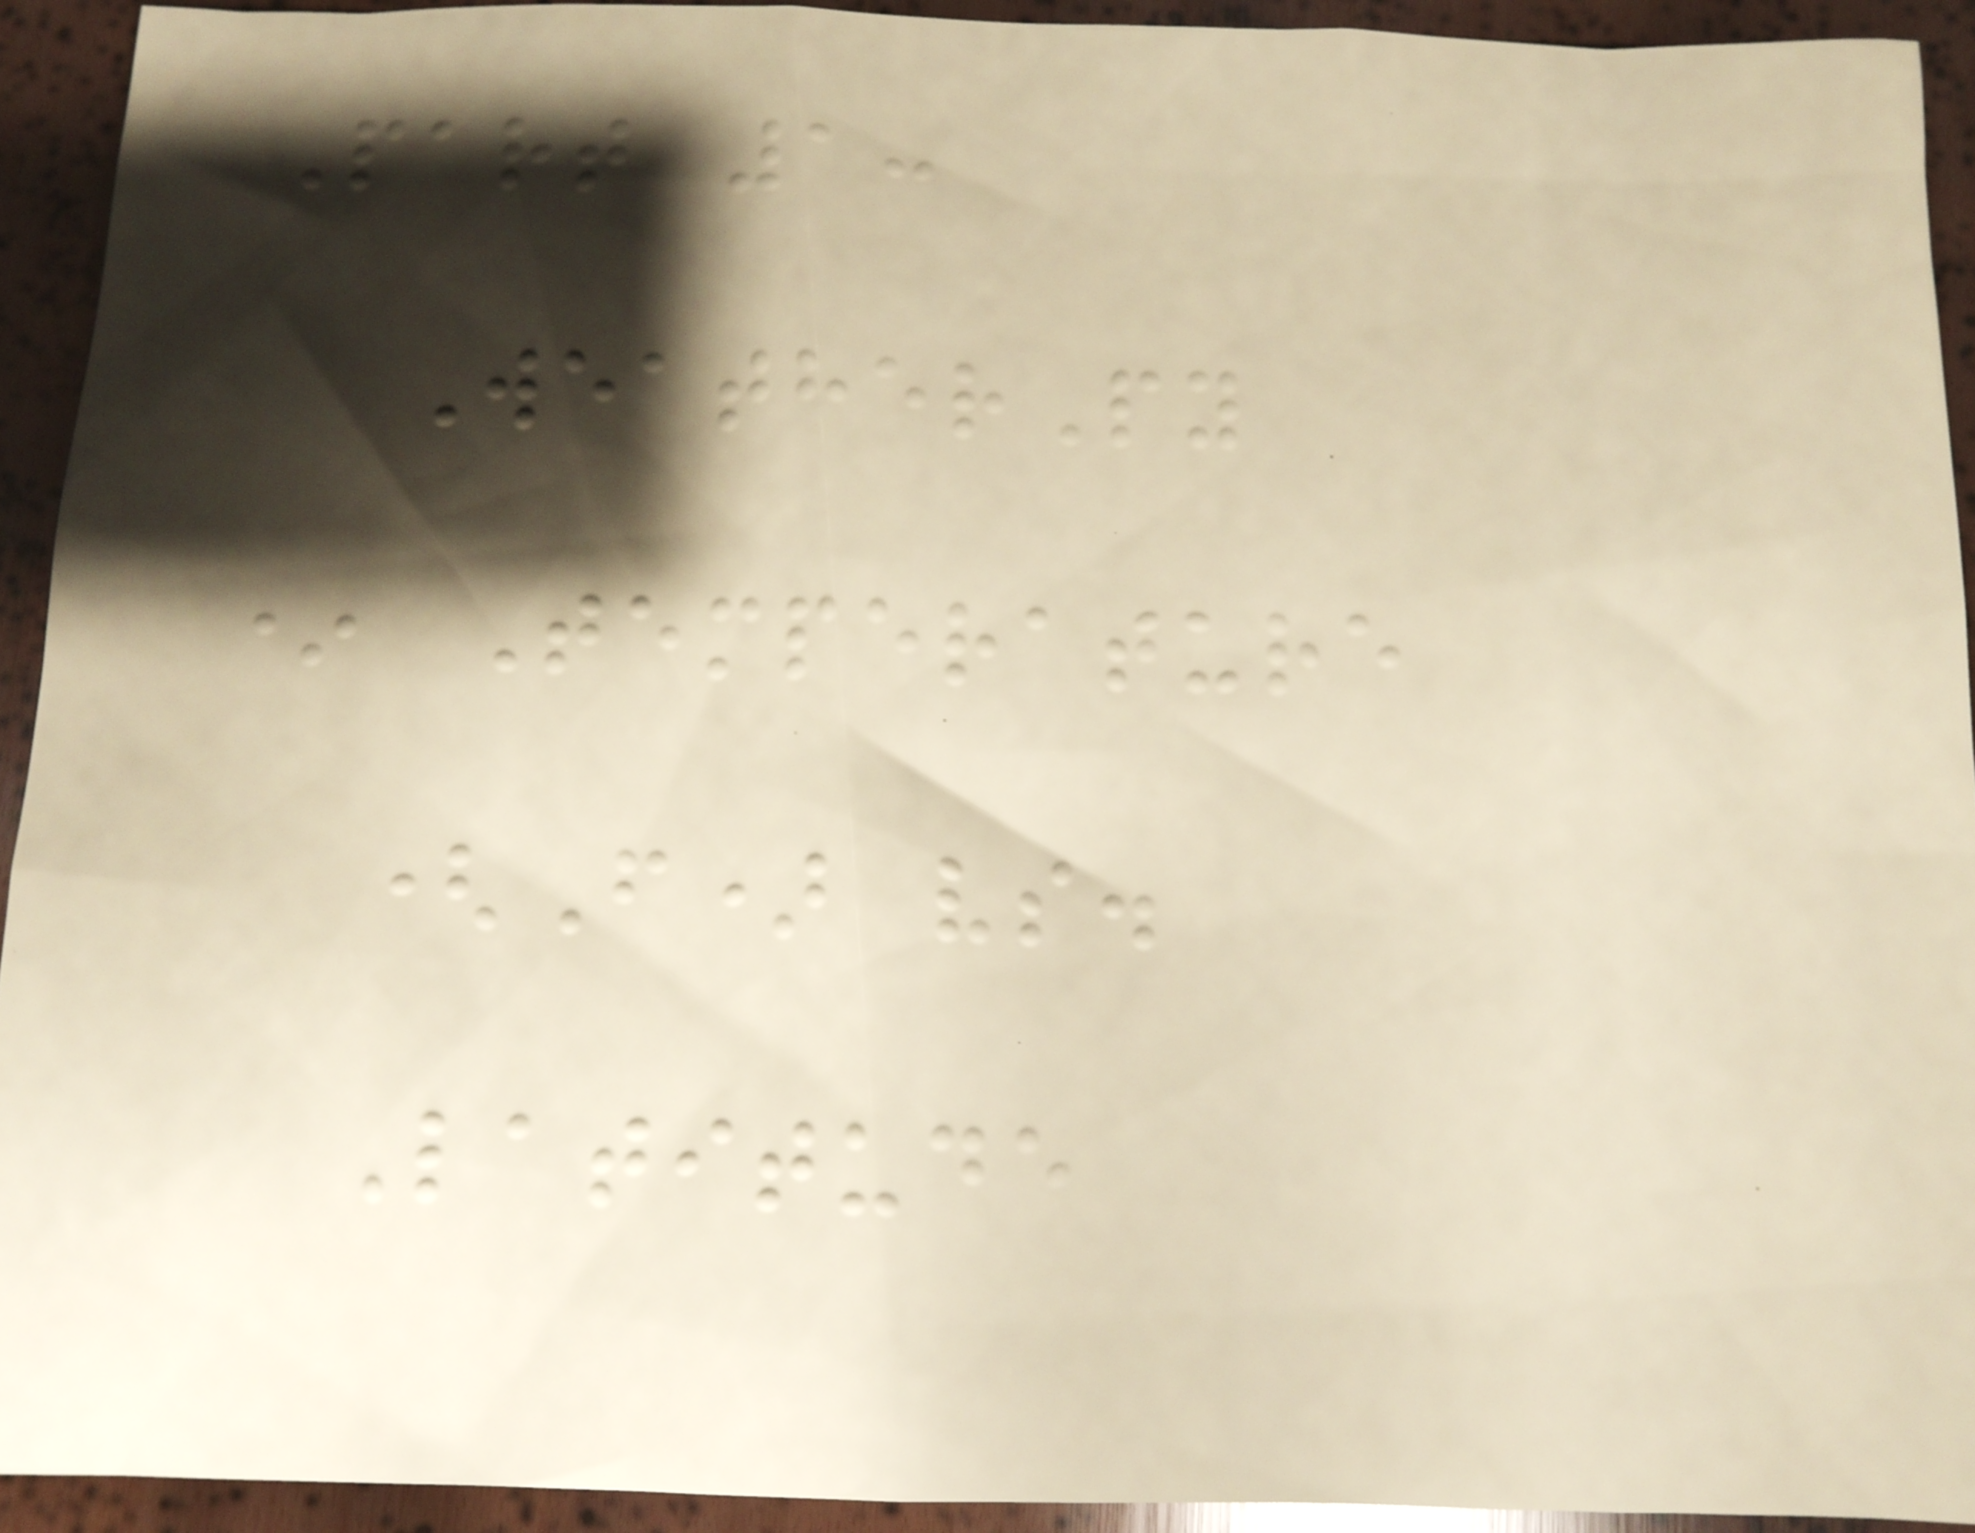Part 1:
WeatherPy
* Temperature
(F) vs.
Latitude
